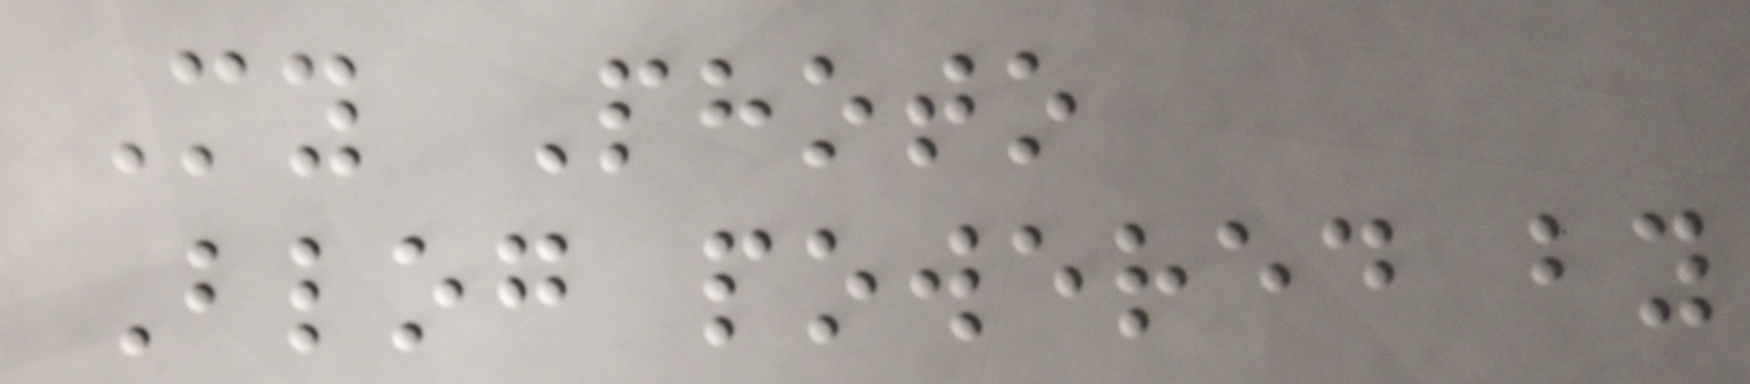My Photo
Blog powered by
